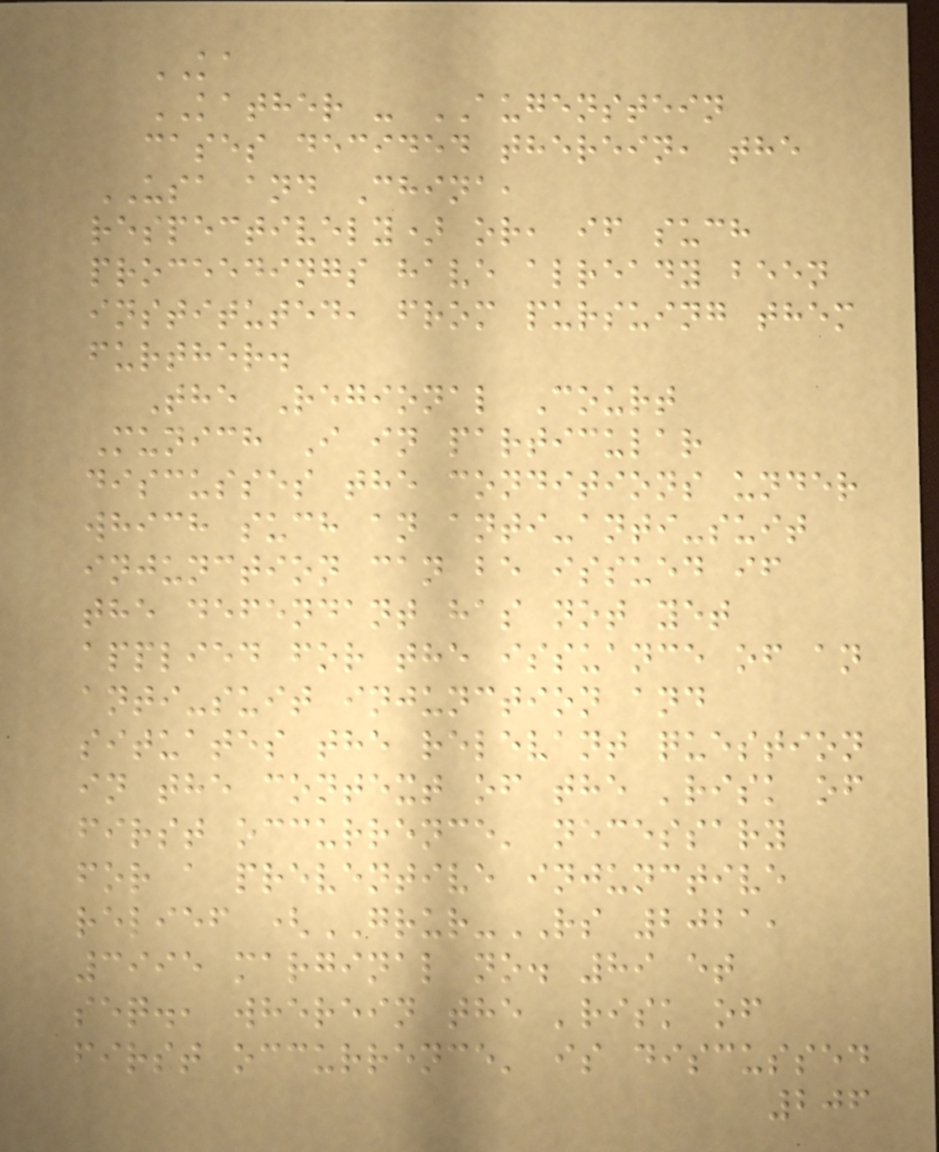KA
KATHER - AUGENSTEIN
cases decided therein, the
USA and China,
respectively) or, if such
proceedings have already been
instituted, from pursuing them
further.
The Regional Court
Munich I in particular
discusses the conditions under
which such an anti-anti-suit
injunction can be issued if
the defendant has not yet
applied for the issuance of an
anti-suit injunction and
situates the relevant question
in the context of the 'risk of
first occurrence' necessary
for a preventive injunctive
relief (GRUR-RS 2021,
3995 marginal no. 89 et
seq., wherein the 'risk of
first occurrence' is discussed
206
